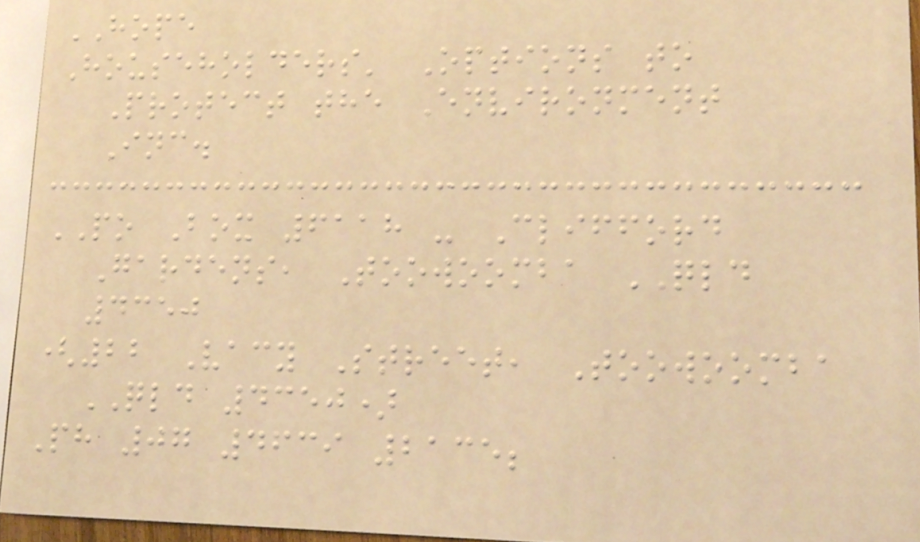HOPE
Householders' Options to
Protect the Environment
Inc.
PO Box 6118 - Clifford
Gardens, Toowoomba QLD
4350
(22 Vacy Street, Toowoomba
QLD 4350)
Ph 07 4639 2135;
